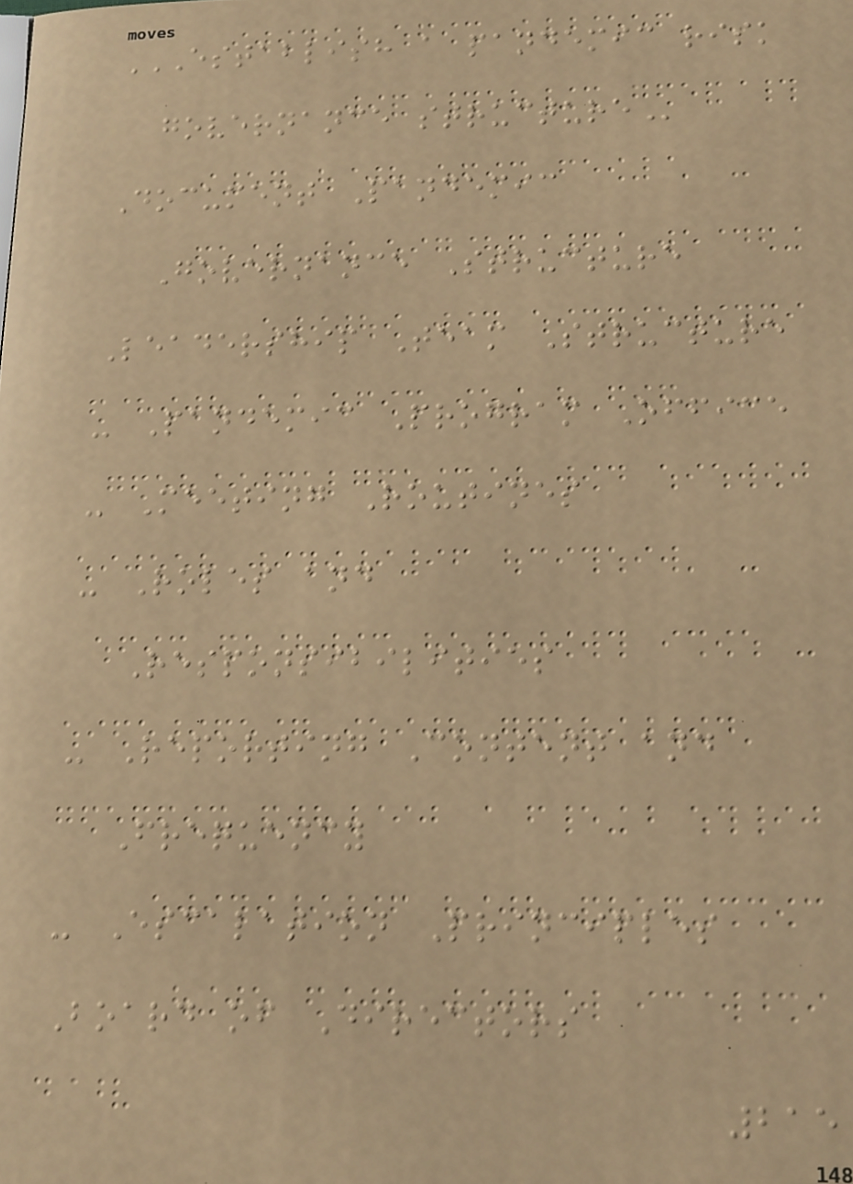ESTABLISH A PANDEMIC RISK
GOVERNANCE STRUCTURE
Document Pandemic
Governance Structure
Leadership Team Structure
- Pandemic Program Office
- Meeting Routines
- Roles and
Responsibilities
- Reporting Content and
Frequency
- Escalation Principles
Board of Directors
215
